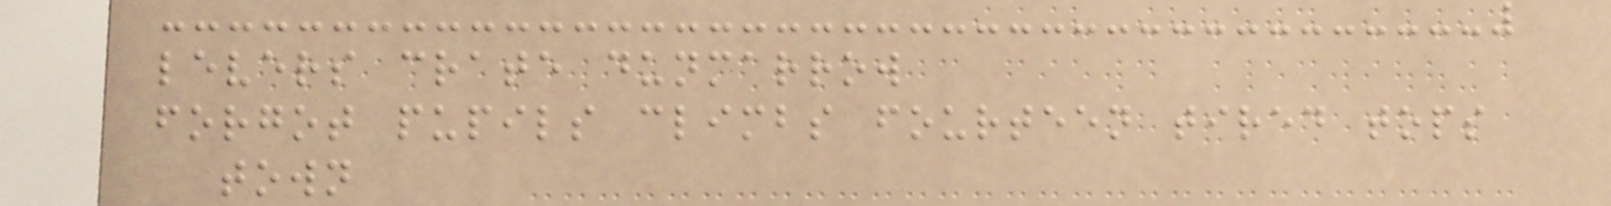levers crate dunmarrow
forgot pupils climbs fourteen tired tops
town
